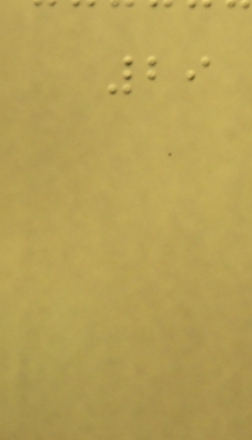29
